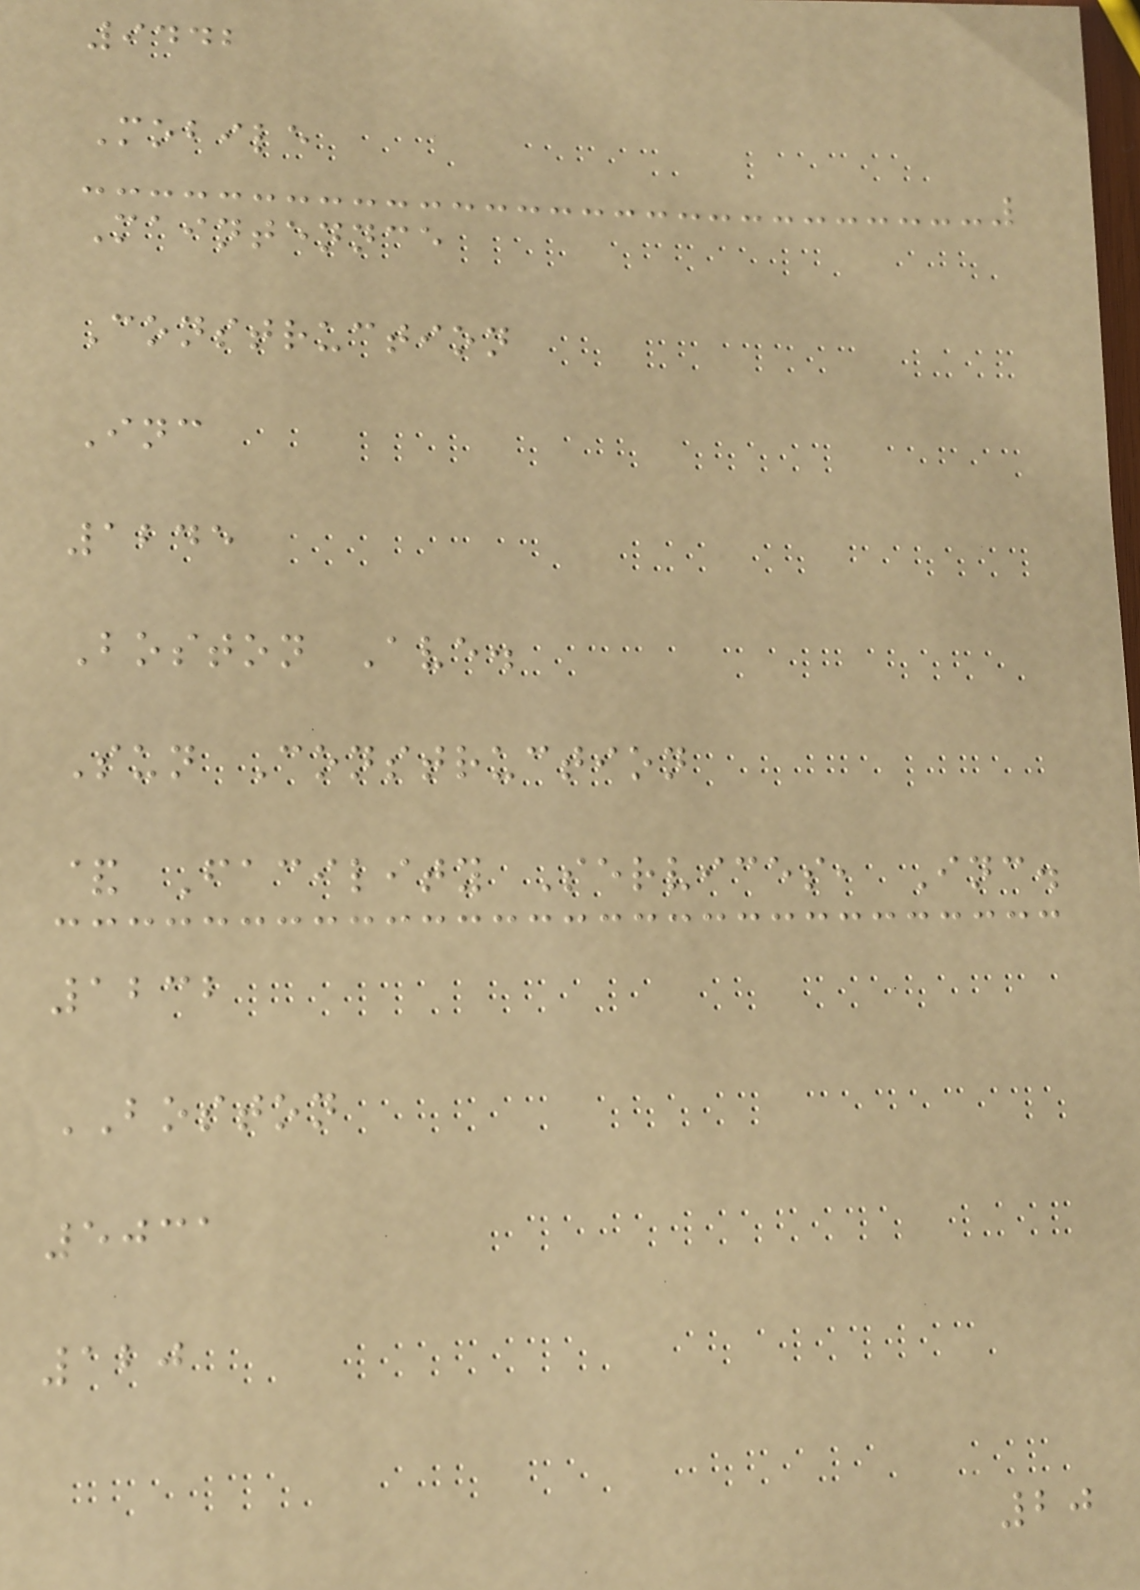9442
Mobile
Maintennce
Construction
Inc
1245
Boston Ave.
Sun Construction
& Facility Services, Inc.
1232
BOSTON
5031
120
20
